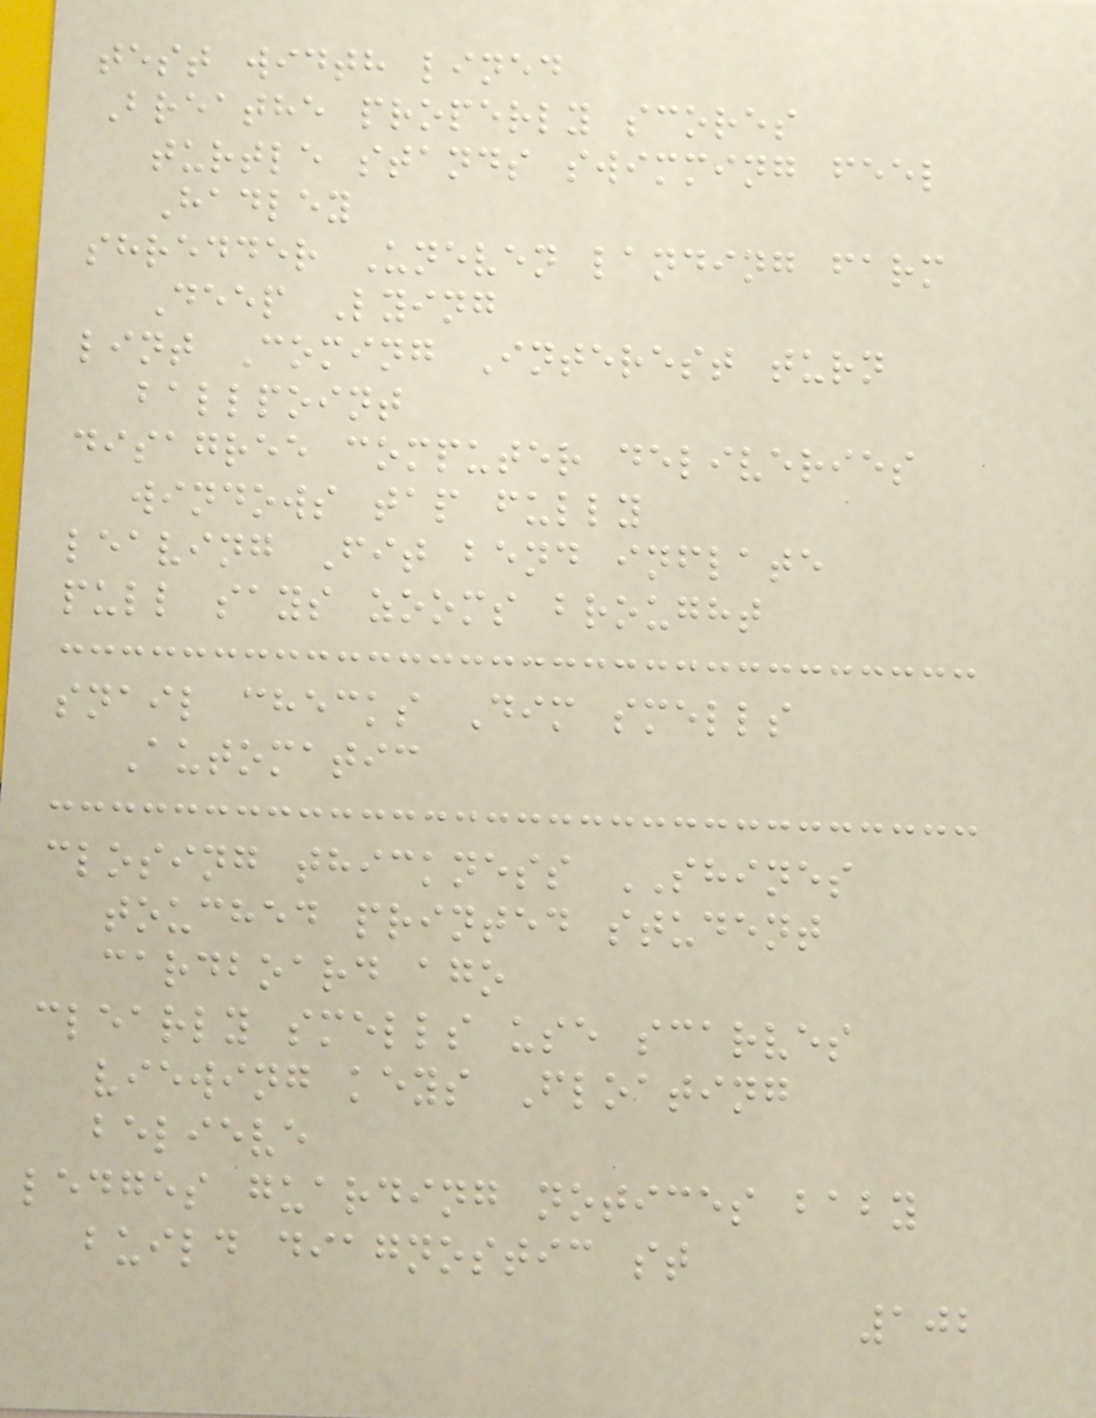test width lined
Breathe properly scores
turtle stands swimming feel
Hadley
shredder Uneven landing farm
Deep Lying
lint Coming Interest turn
ballpoint
disagree computer deliveries
windows tap fully
leaving Fit bend inflate
pull says zooms brought
snail checks Dim smells
Automatic
closing thickness SHINES
touched printed student
cardboard ago
clearly smells use scarves
viewing keys Floating
believe
ledges guarding notices baby
build diagnostic st
102
